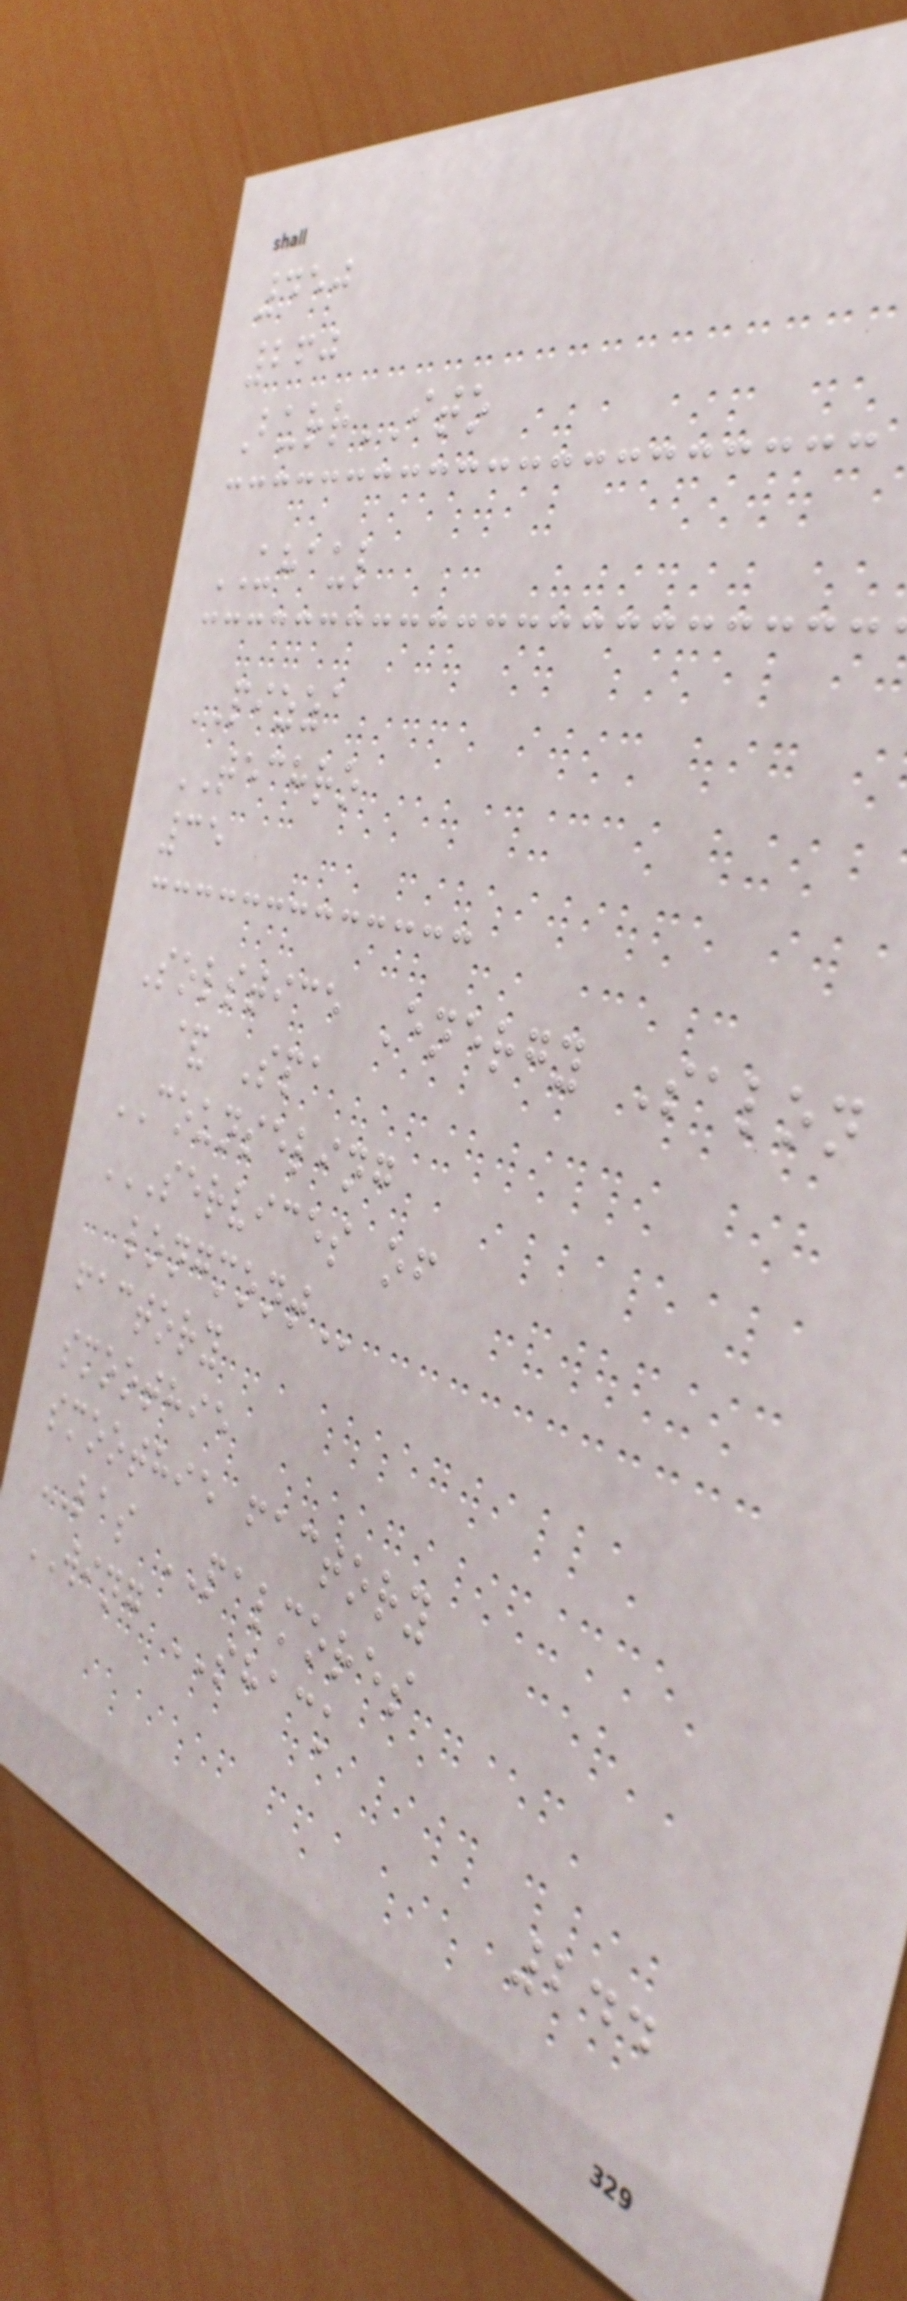450
260
BurrITO
UHAUL
PIZZA
TECHRO
35
Solstice Energy Salon
& Spa
COUNSELING
SERVICES OF
LONGMONT
factory
smoothie
smoothie factory
LAS PALMORES
WING SHACK
244
